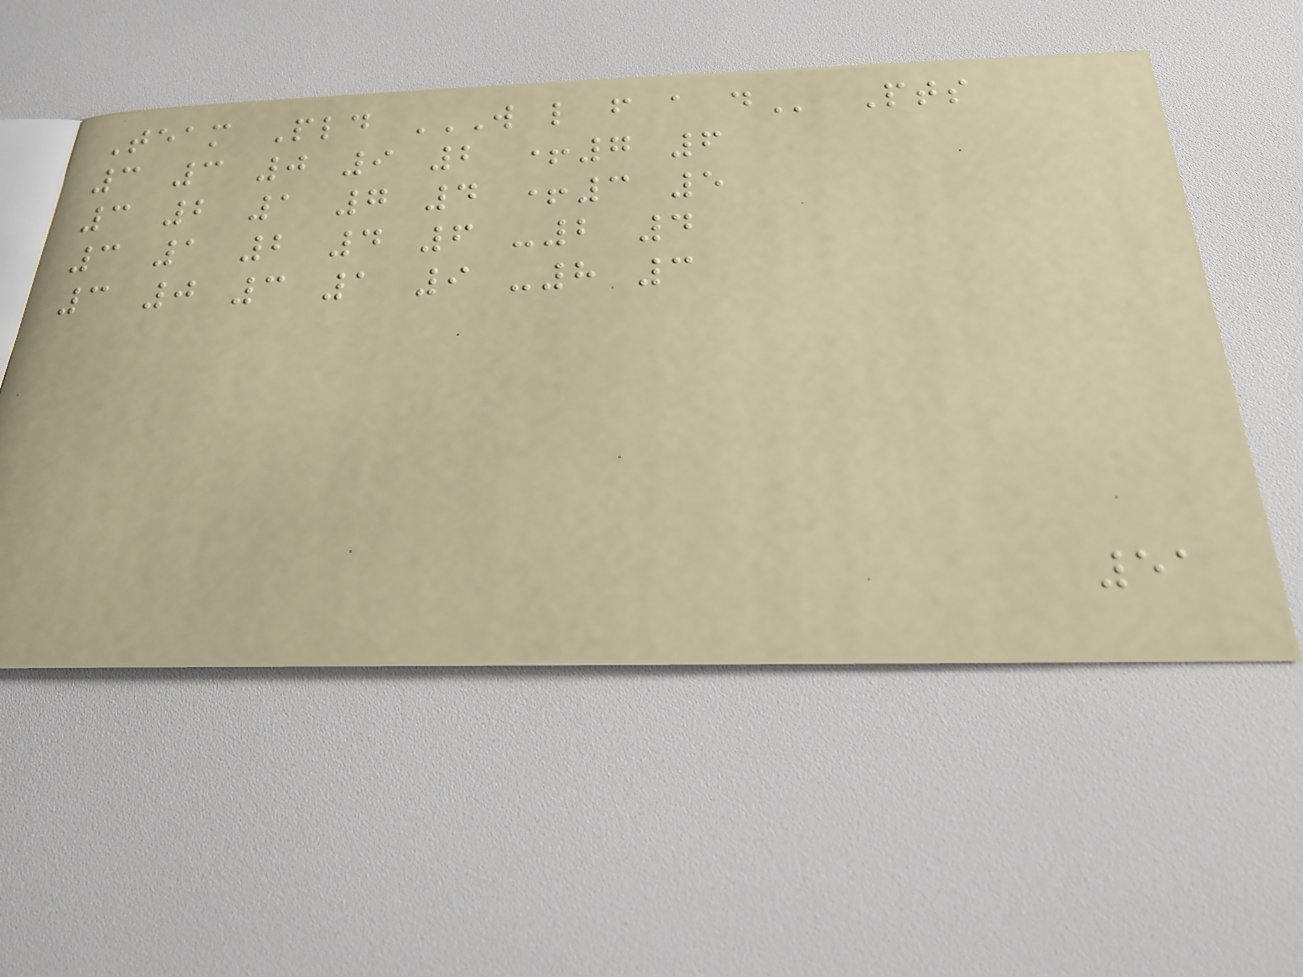Team Pld W L F A D Pts
3 3 0 9 2 +7 6
3 2 1 7 4 +3 5
3 1 2 4 6 -2 4
3 0 3 1 9 -8 3
51
